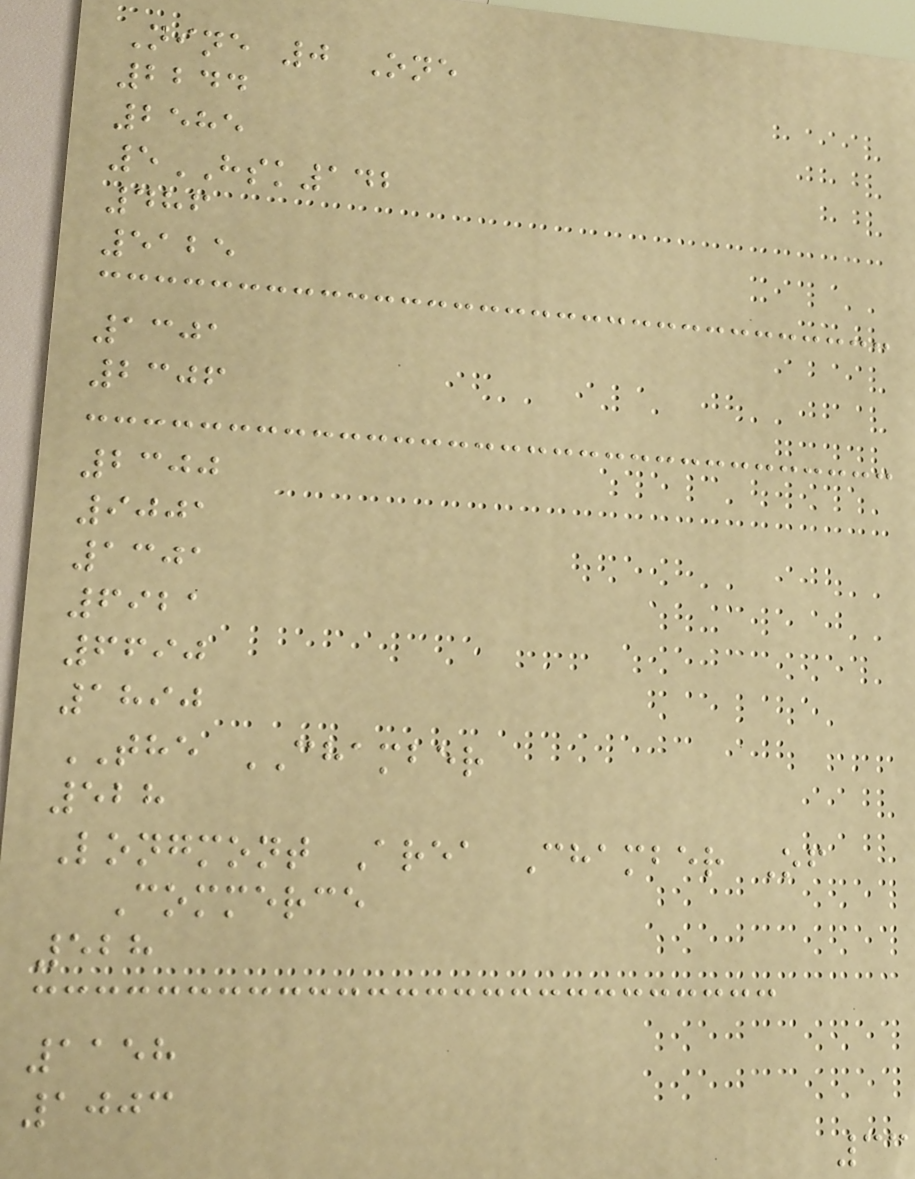Nine 0 One
2244
2585
5HSK142
486
5125
1301
2306
2300
9001
1301
6921
6690
1890
THE CHAMBER
528
Longmont Area Chamber Of
Commerce
528
1158
1003
33
